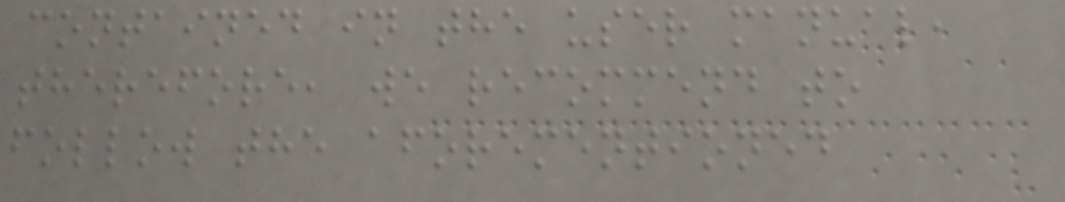contained in the user manual,
therefore, we recommend to
follow the aforementioned
